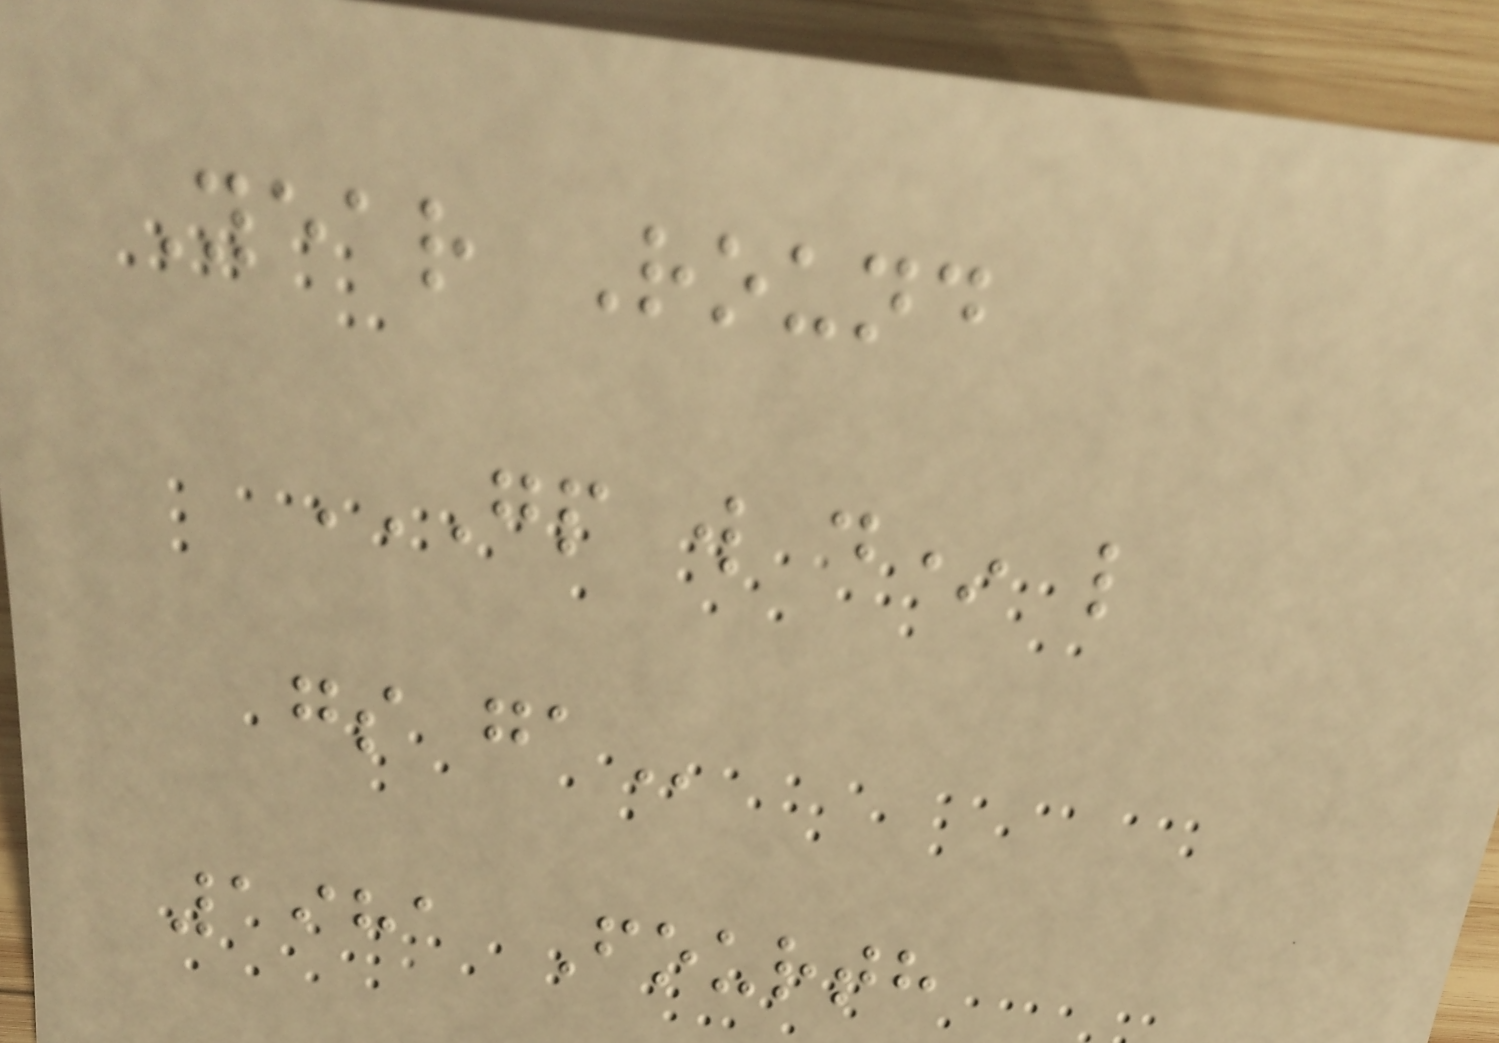Year Round
GP W D* L
GS GA
1981 Fourth
